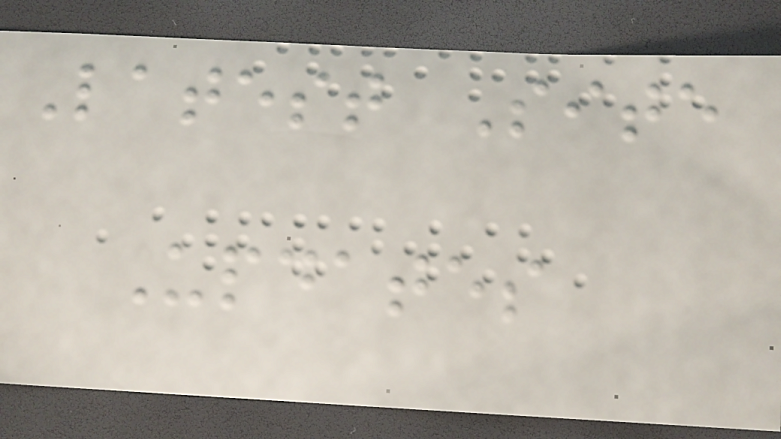Latest Site
Updates
